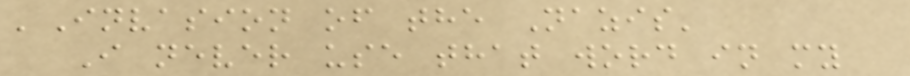'Invasion of the Nazis'
I never use that word in my
